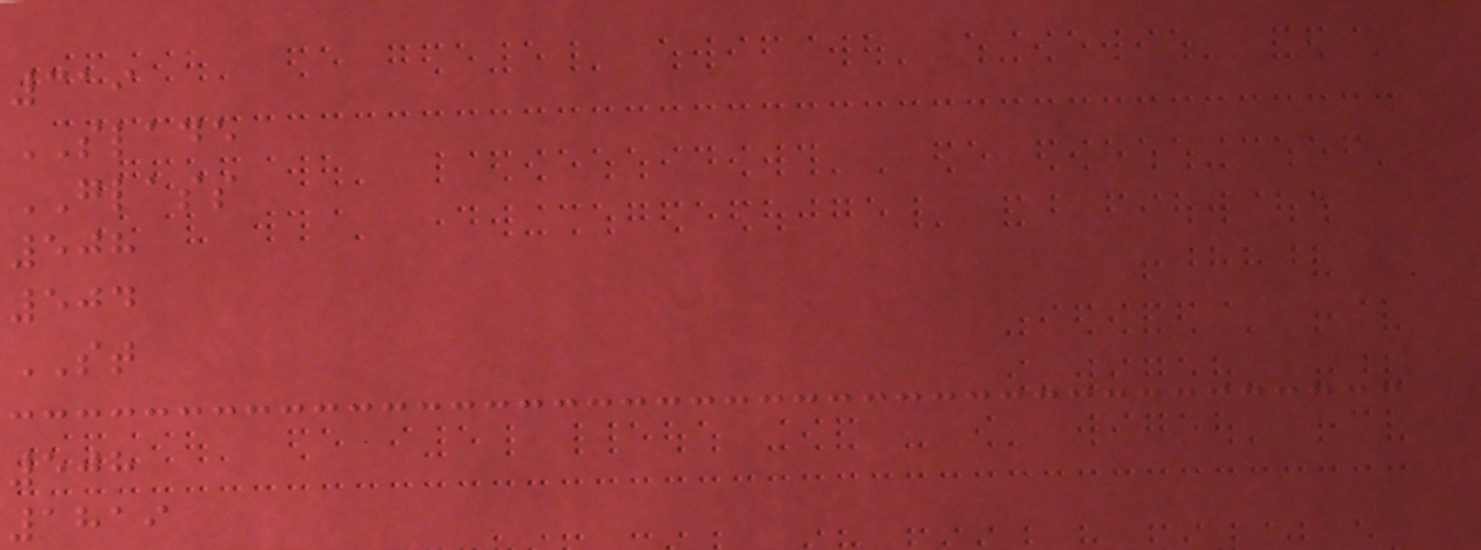319
SLADE
GLASS
508
504
ST
508
1819
